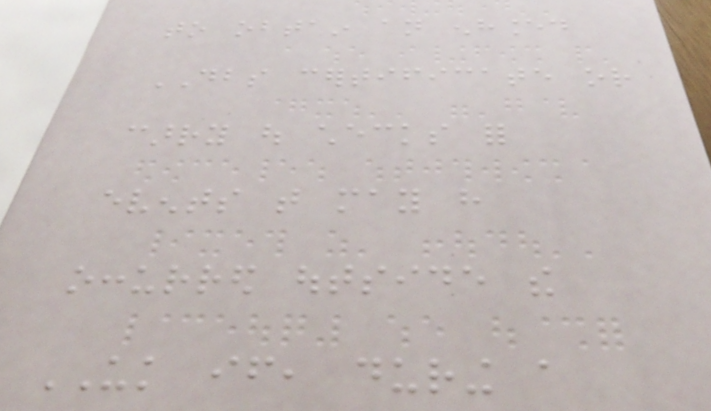to obtain an enhanced
DBS certificate or
carry out checks for
events that may have
occurred outside the
UK if, during a
